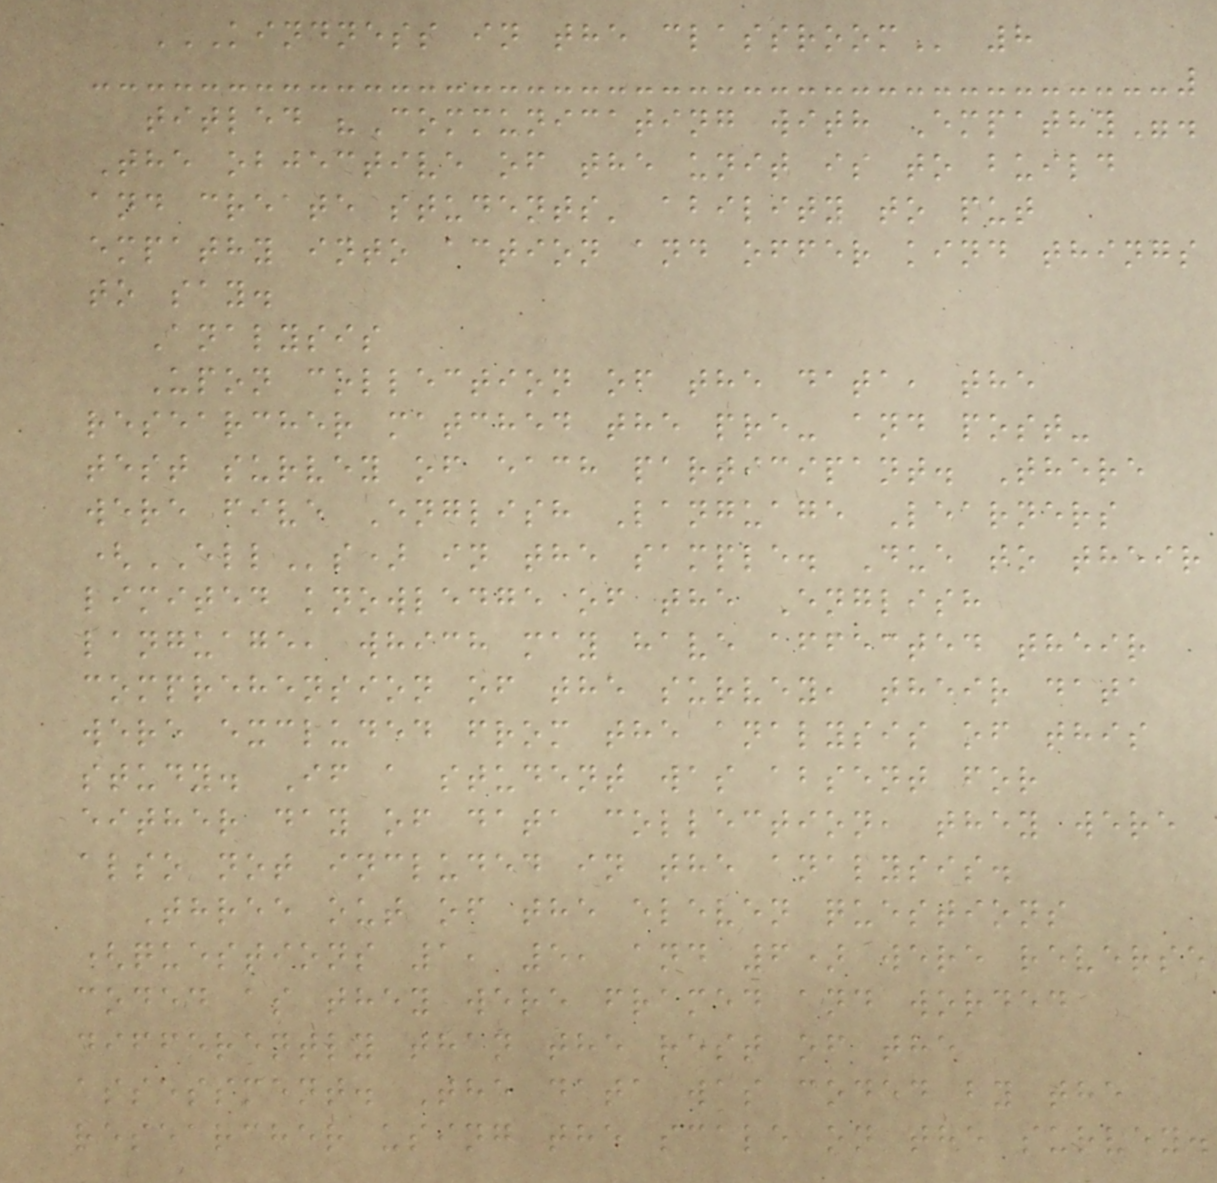KINDNESS IN THE CLASSROOM 8
titled "Communicating with Empathy".
The objective of the unit is to build
and create students' ability to put
empathy into action and offer kind things
to say.
Analysis
Upon collection of the data, the
researcher matched the pre- and post-
test survey of each participant. There
were five English Language Learners
(ELLs) in the sample. Due to their
limited knowledge of the English
language, which may have affected their
comprehension of the survey, their data
were excluded from the analysis of this
study. If a student was absent for
either day of data collection, they were
also not included in the analysis.
Three out of the eleven questions
(questions 1, 5, and 6) were reverse
coded as they were framed and worded
differently than the rest of the
assessment. The data was coded by the
researcher using the scale on the survey.
